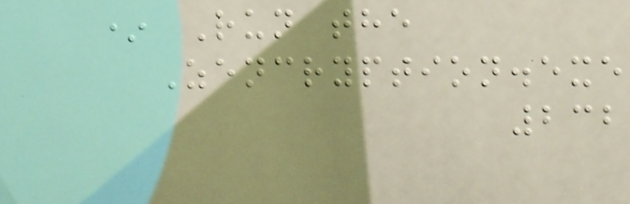* Run the
Zencryption.exe
232
